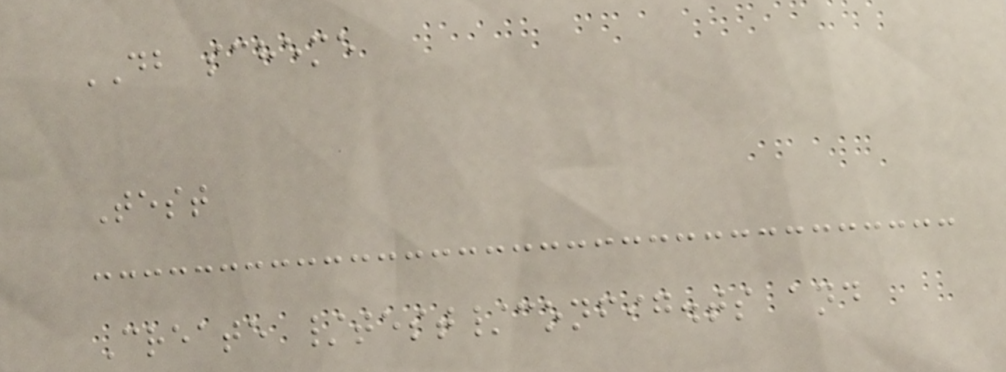DB scheme
Test
Create /test/config.ts and
